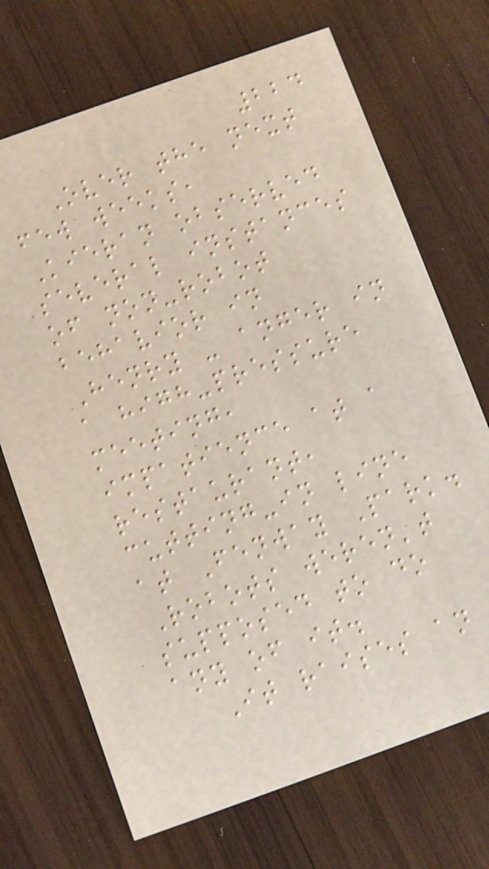224
Over the next
few weeks,
Kieran observed
several instances
of non-robot
behavior in
Henry - anger in
a high-pressure
meeting,
impatience at a
restaurant,
cutting-in line
at Fenway Park.
Robots weren't
supposed to do
any of it.
It raises an
